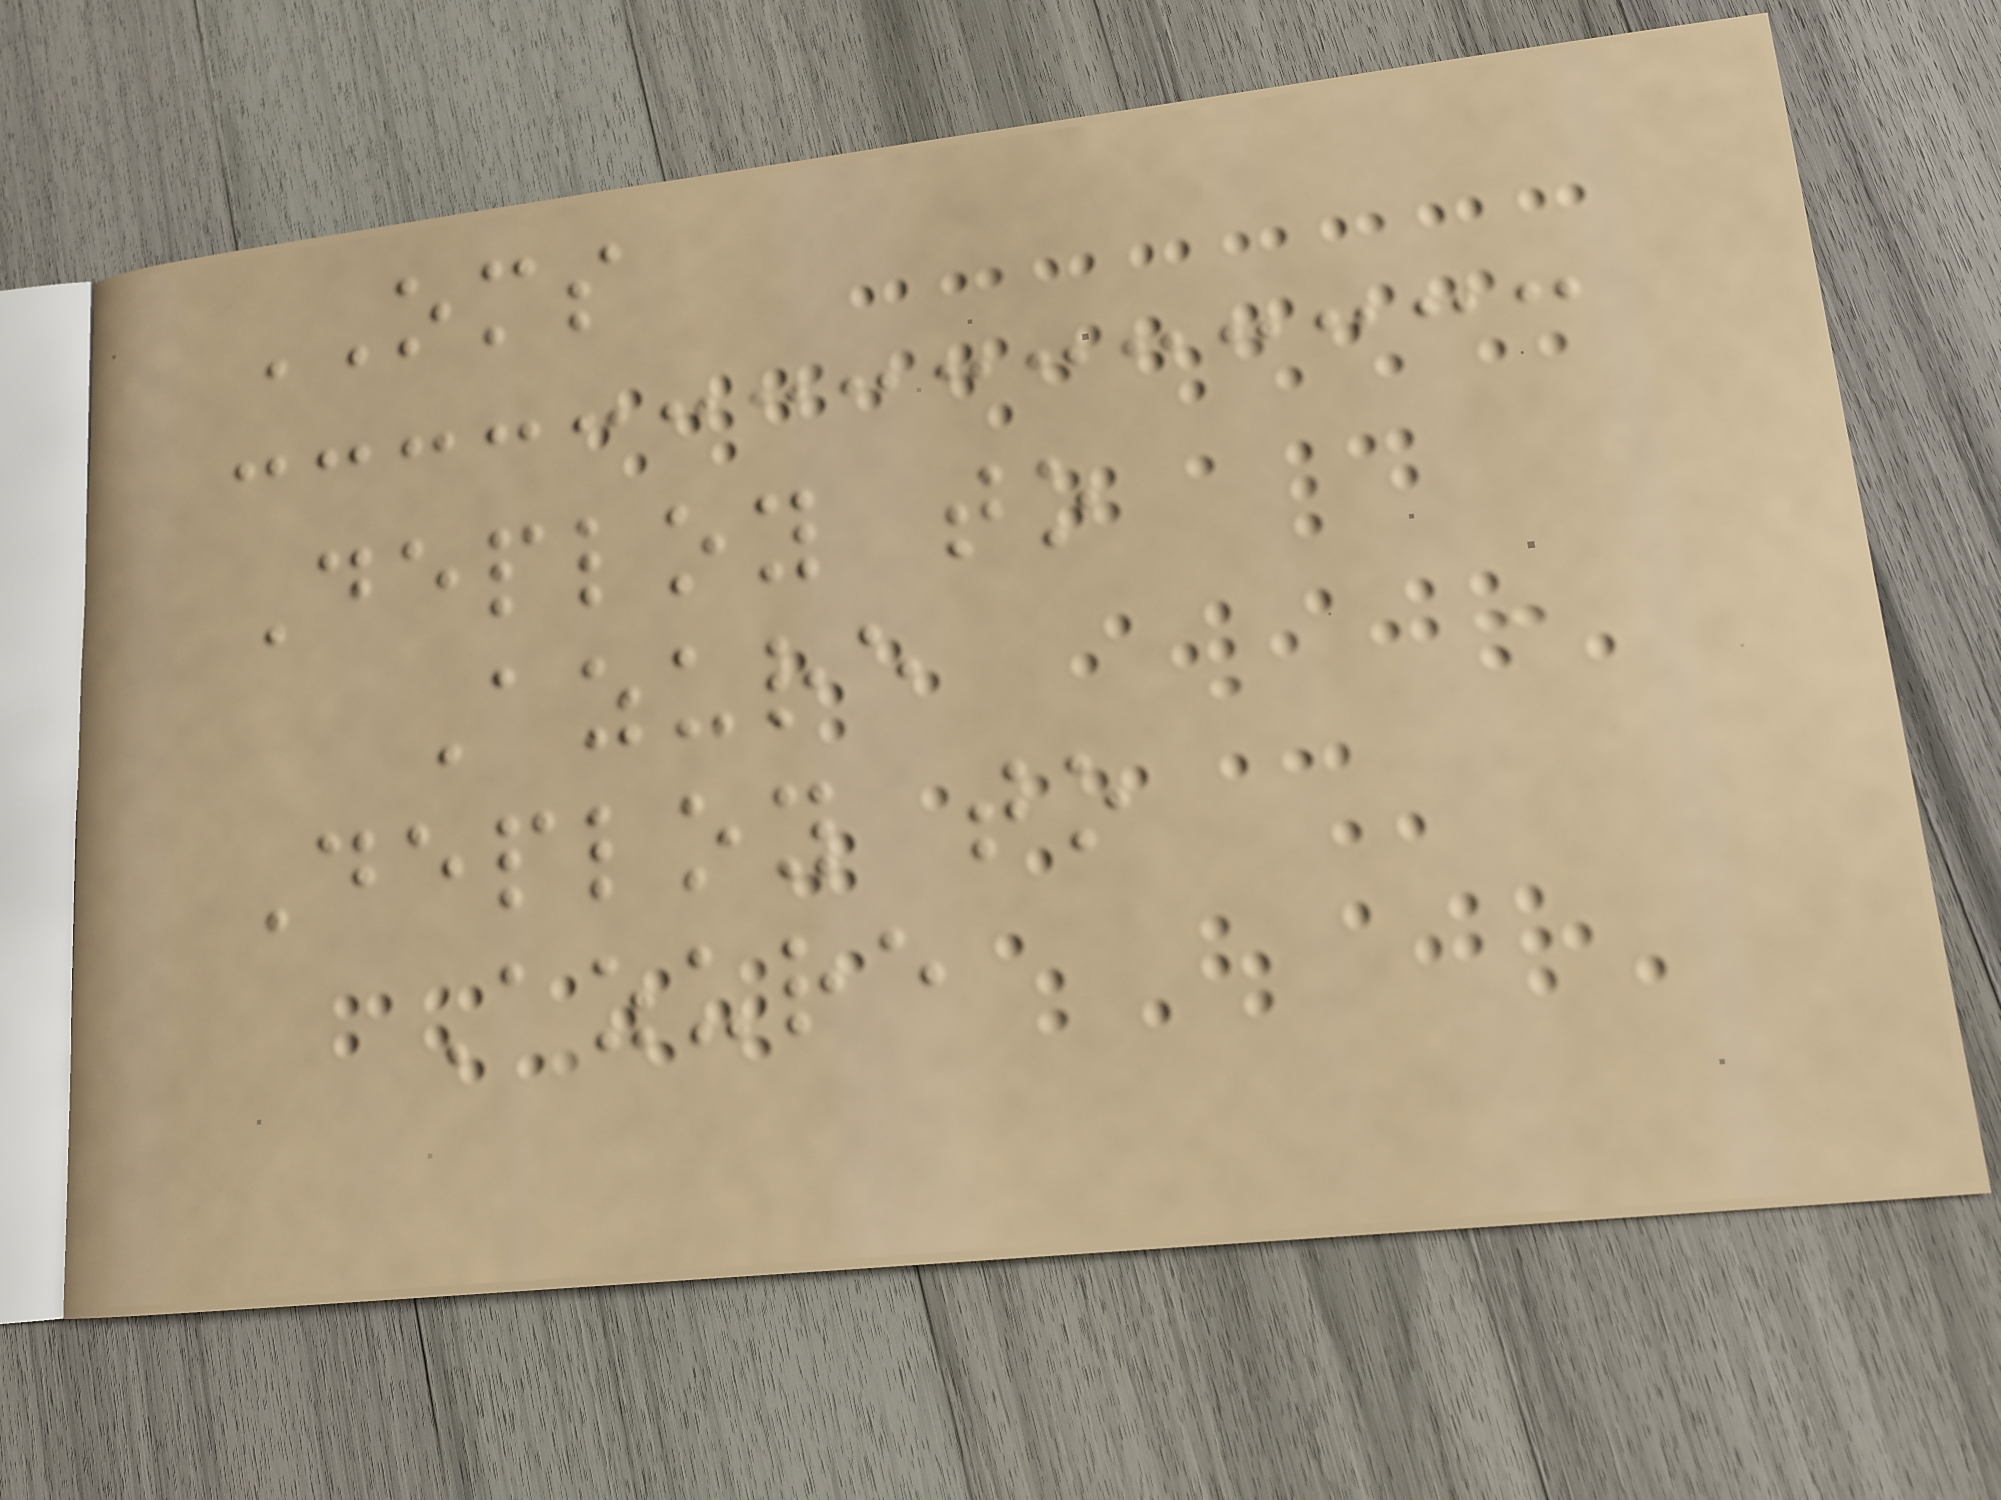OMS
Deploy to
Azure
Deploy to
Azure
